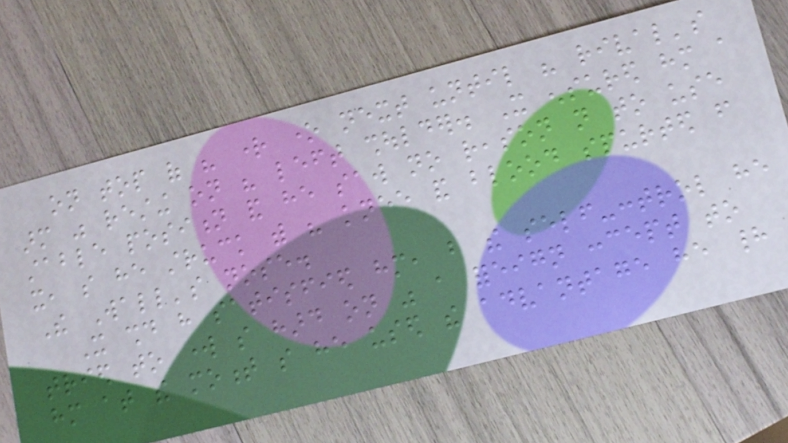on top of his right one next until his rival's
arm was resting on his left shoulder. It ensured him a
stable position and he saw no reason not to use
it, so he struck with his knee and blood spurted from
The Wall's nose.
It should have satisfied him, but the self-control he
tried to work so hard on was a foreign concept to
him at the moment so he used the advantage he had
